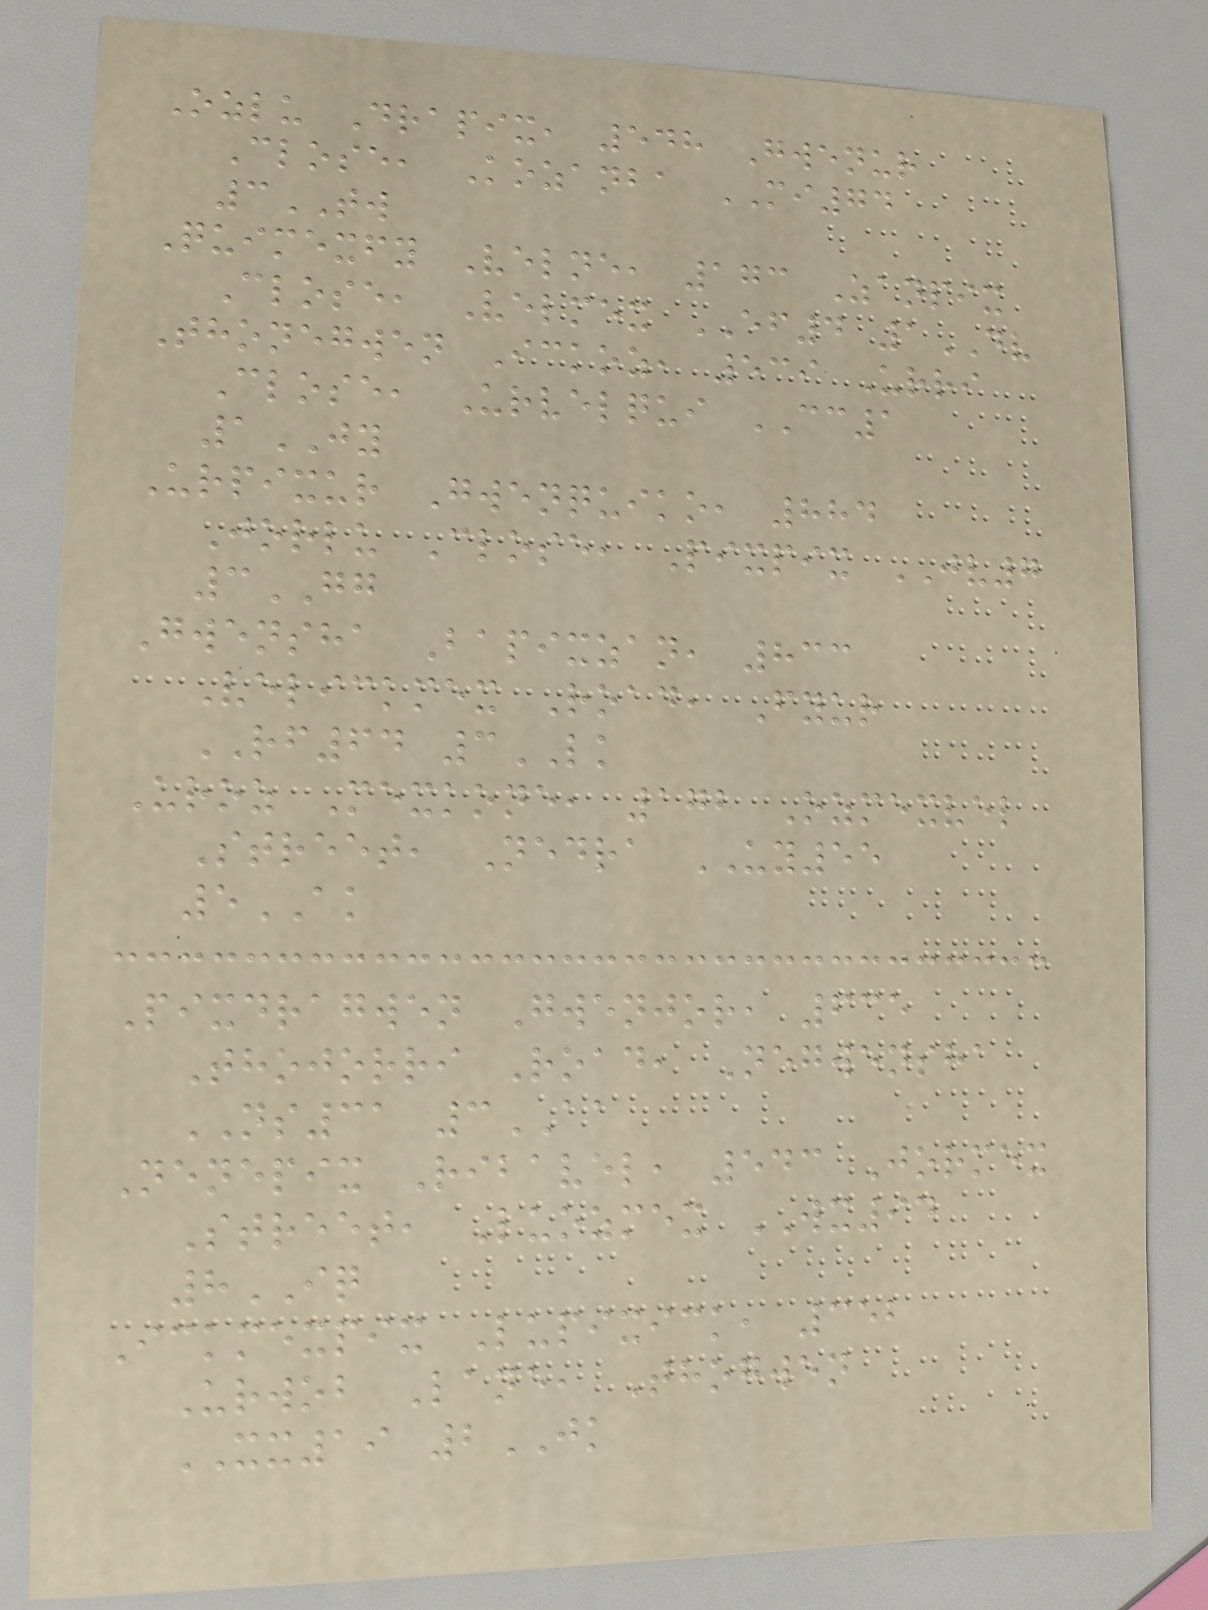Ozlu Drapix, 548 Gwenur
Close, Kozanba MI74
3TW
Quimexfy Velne, 173 Zanpix
Close, Velmex EF4 1DV
Thonegwen Ickoz, 539 Urri
Close, Urvelqui CC1
1JY
Urpixur Gwenquiko, 884
Jorlu Close, Pixpix JV7
3GG
Gwensha Bapixzan, 833
Velickmex Road, Fyur
RF64 3LK
Uroz Mexkone, 172 Ozmexvel
Street, Nedra UY55
5AK
Pixdragwen Gwenjor, 635
Thojorri Road, Negwensha
NS31 3AA
Nenepix Ribavel, 543 Jormex
Street, Luozmex WX94
8IQ
Ickmexpix Lupixick, 352
Urwob Lane, Thogwen
XX19 2JK
